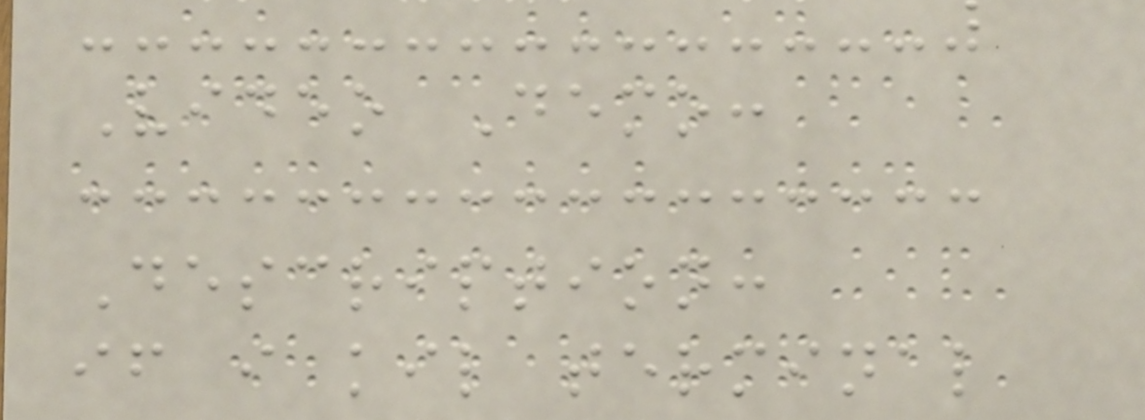Video Demo:
Description:
if i kil terminal
